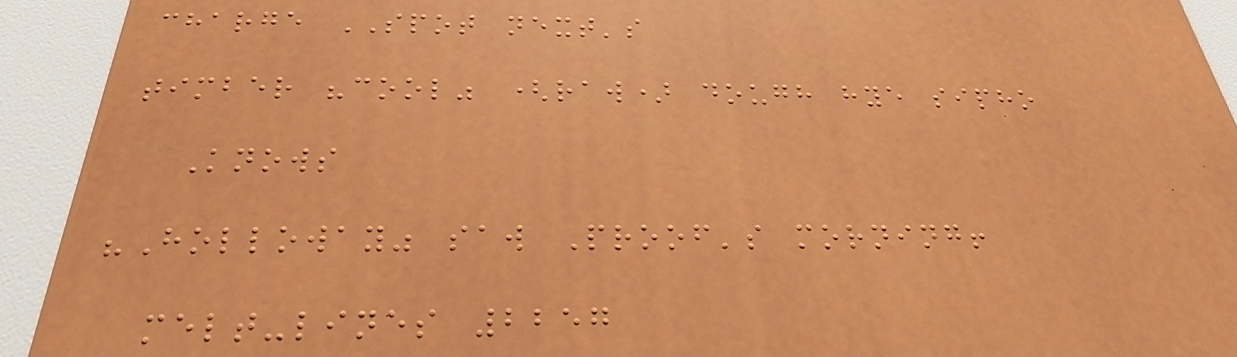charge SPOT next's
timber "cool" (raw) dough hye sipho
Knows
"Holloway" saw Proof's morning!
melt-lines 2257
